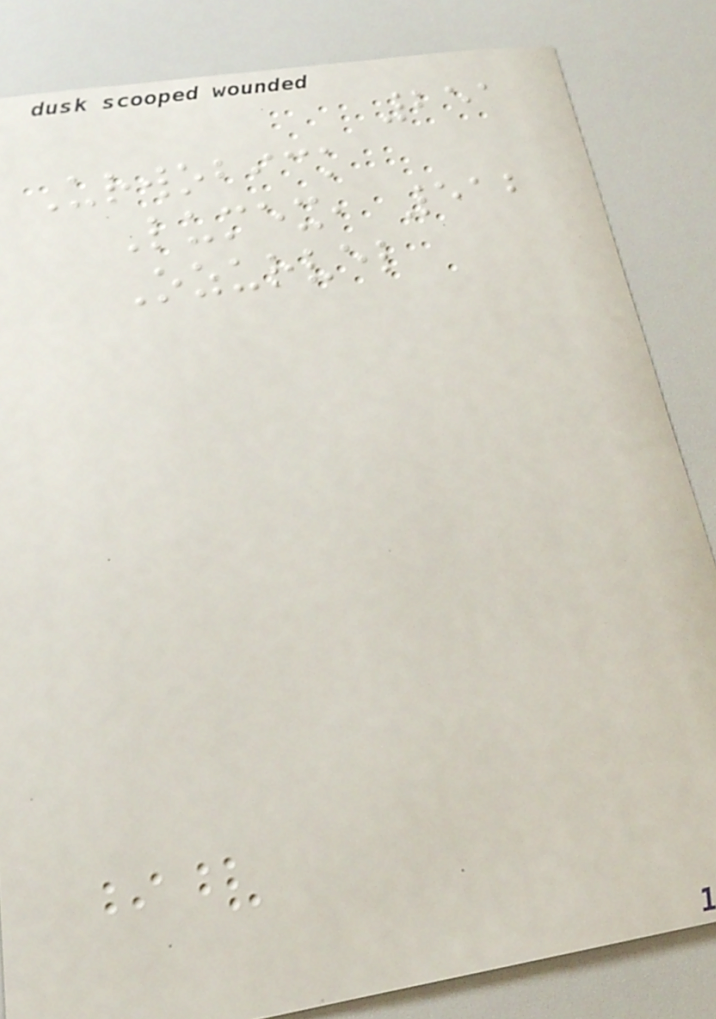251
Urwobick
Lumex, 512
Ozurvel
